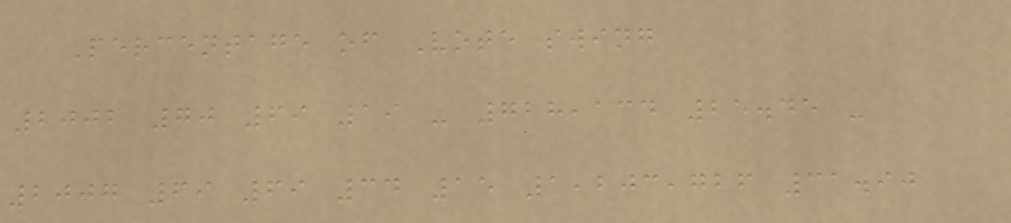Percentage of Vote swing
2002 70 69 19 - 728,134 25.45 -
2007 69 69 34 15 1,203,726 31.90
